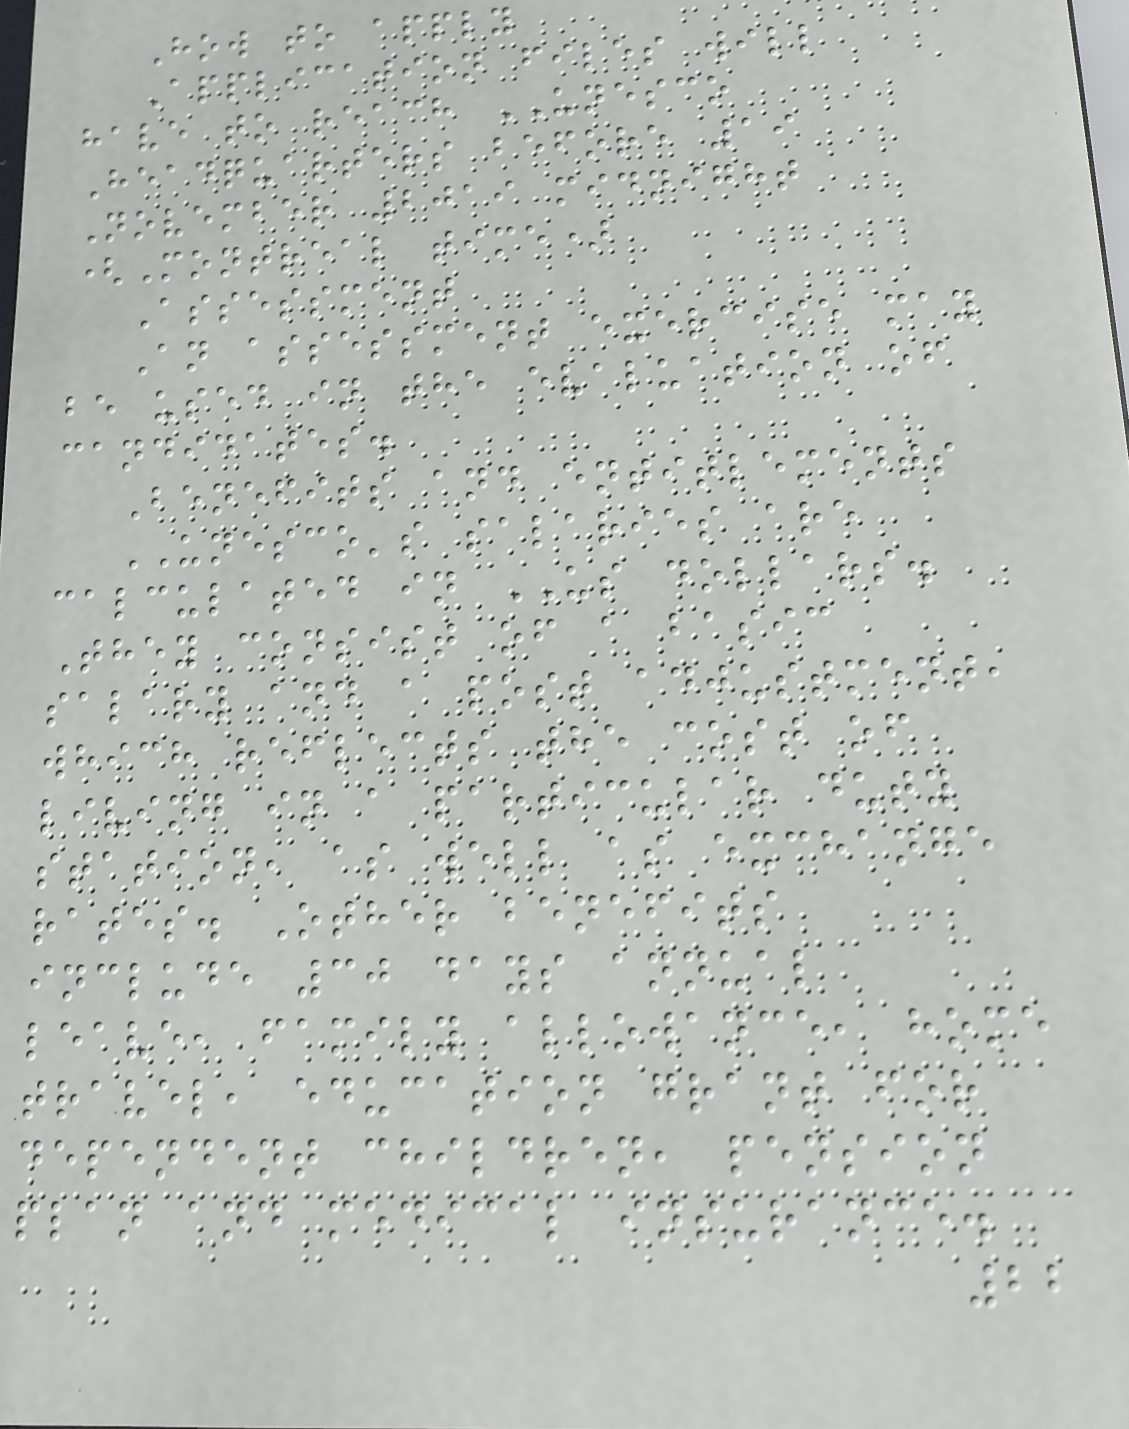How to apply
Application files will
have to reach UNESCO
Headquarters before 19
November 2019 midnight
(Montreal time)
Assessment
An assessment exercise may
be used in the evaluation of
candidates.
Benefits and entitlements
UNESCO's salaries are
calculated in US dollars.
They consist of a basic
salary and a post adjustment,
which reflects the cost of
living in a particular duty
station, as well as exchange
rates. Other benefits
include 30 days annual
leave, family allowance, home
travel, education grant for
dependent children, pension
plan and medical insurance.
22
